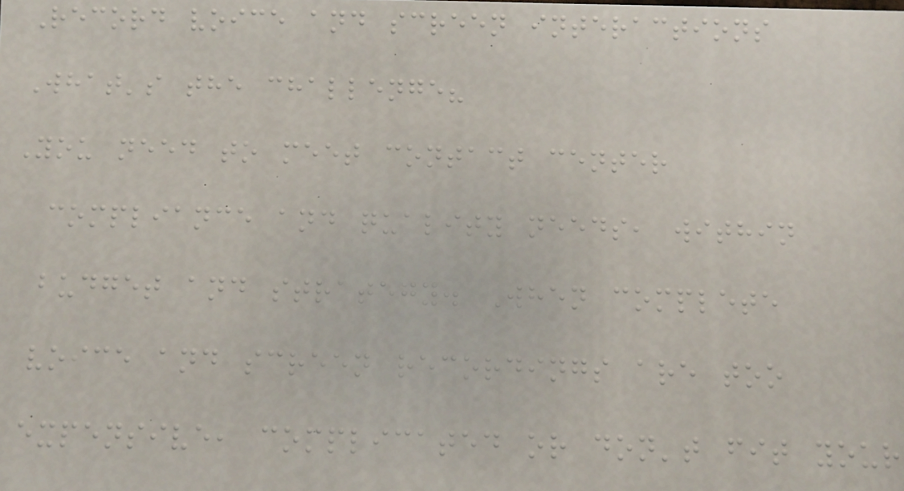Record voice and screen interactions
What's the challenge?
You need to meet contact center
compliance and quality needs, within
budget and strategy. When complete
voice and screen recordings are too
expensive, complicated or don't fit your
